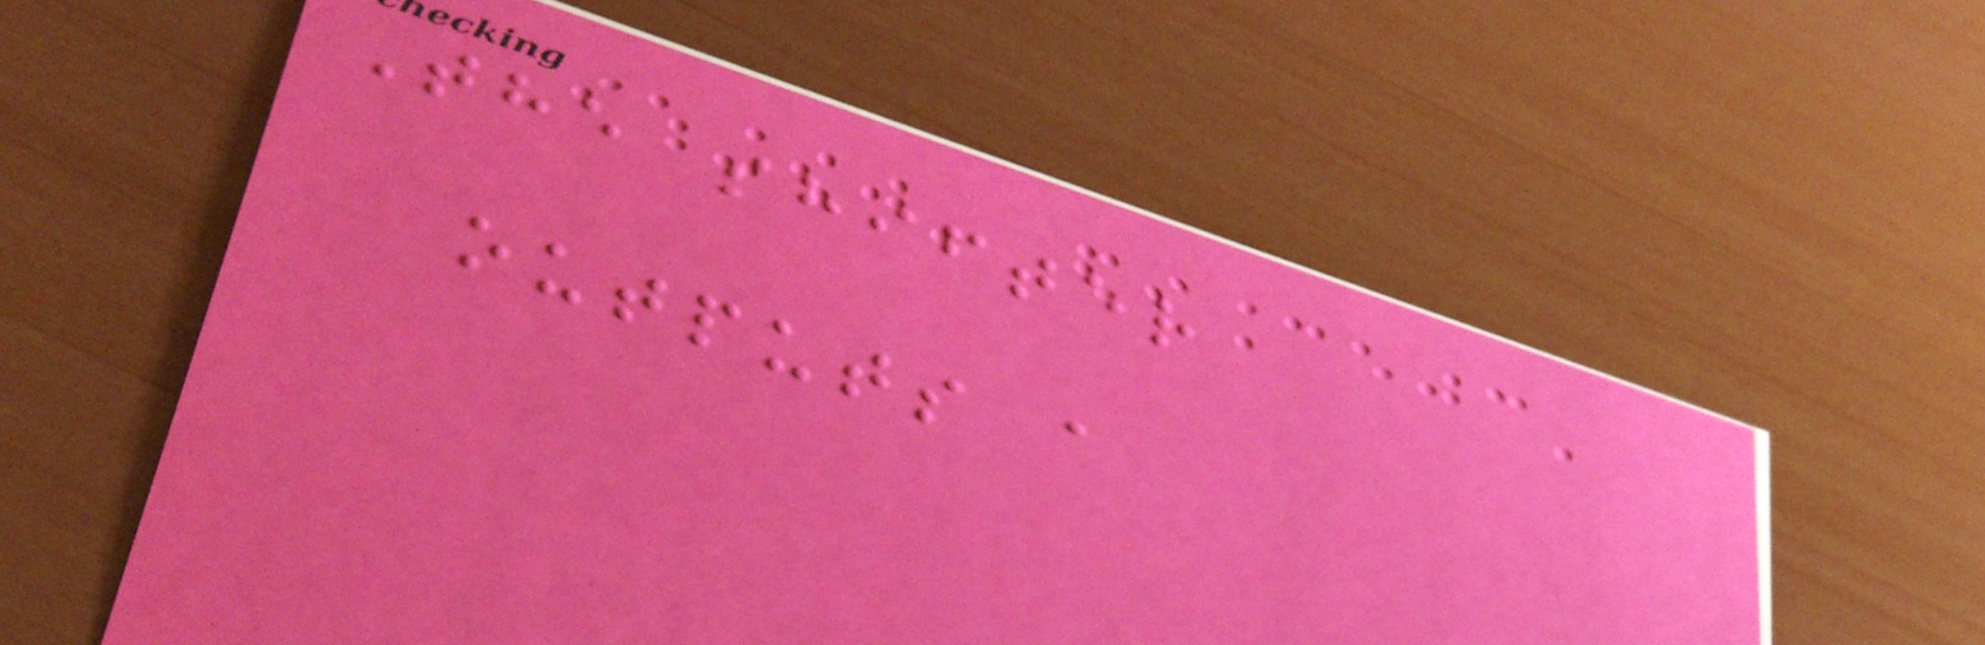The shifter
outputs a
